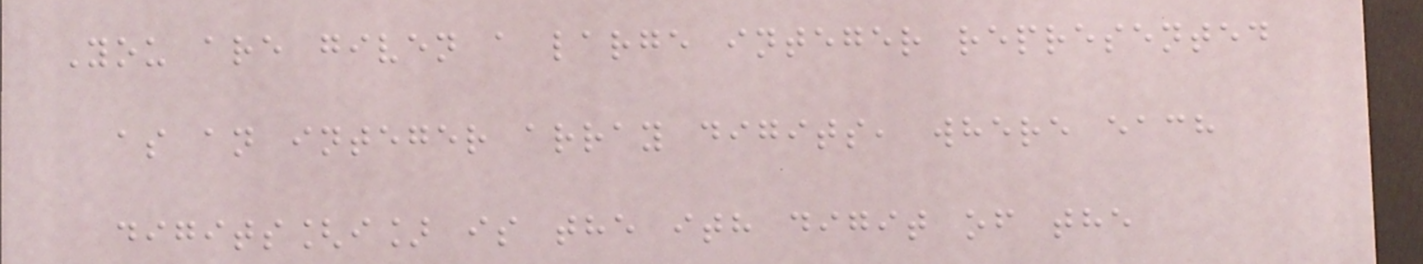You are given a large integer represented
as an integer array digits, where each
digits[i] is the ith digit of the
